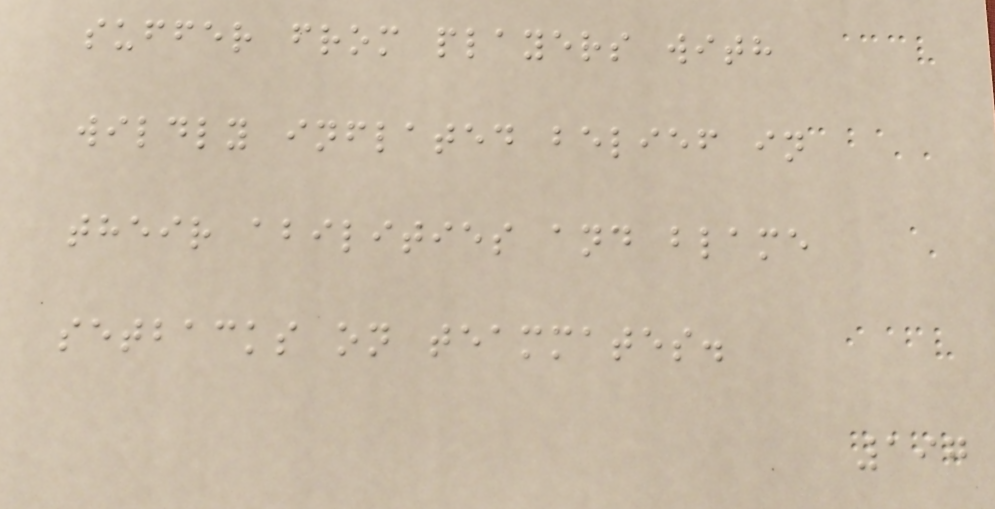suffer from players with
wildly inflated belief in
their abilities and blame
setbacks on teammates.
197
